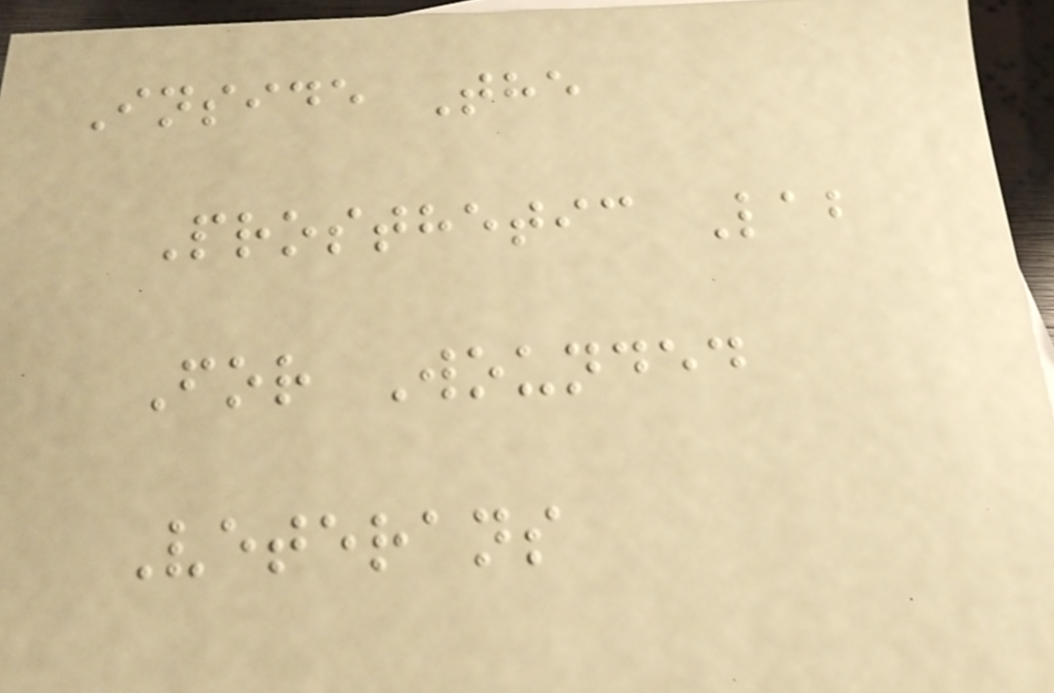Inside The
Prosthetic Lab
For Wounded
Veterans
